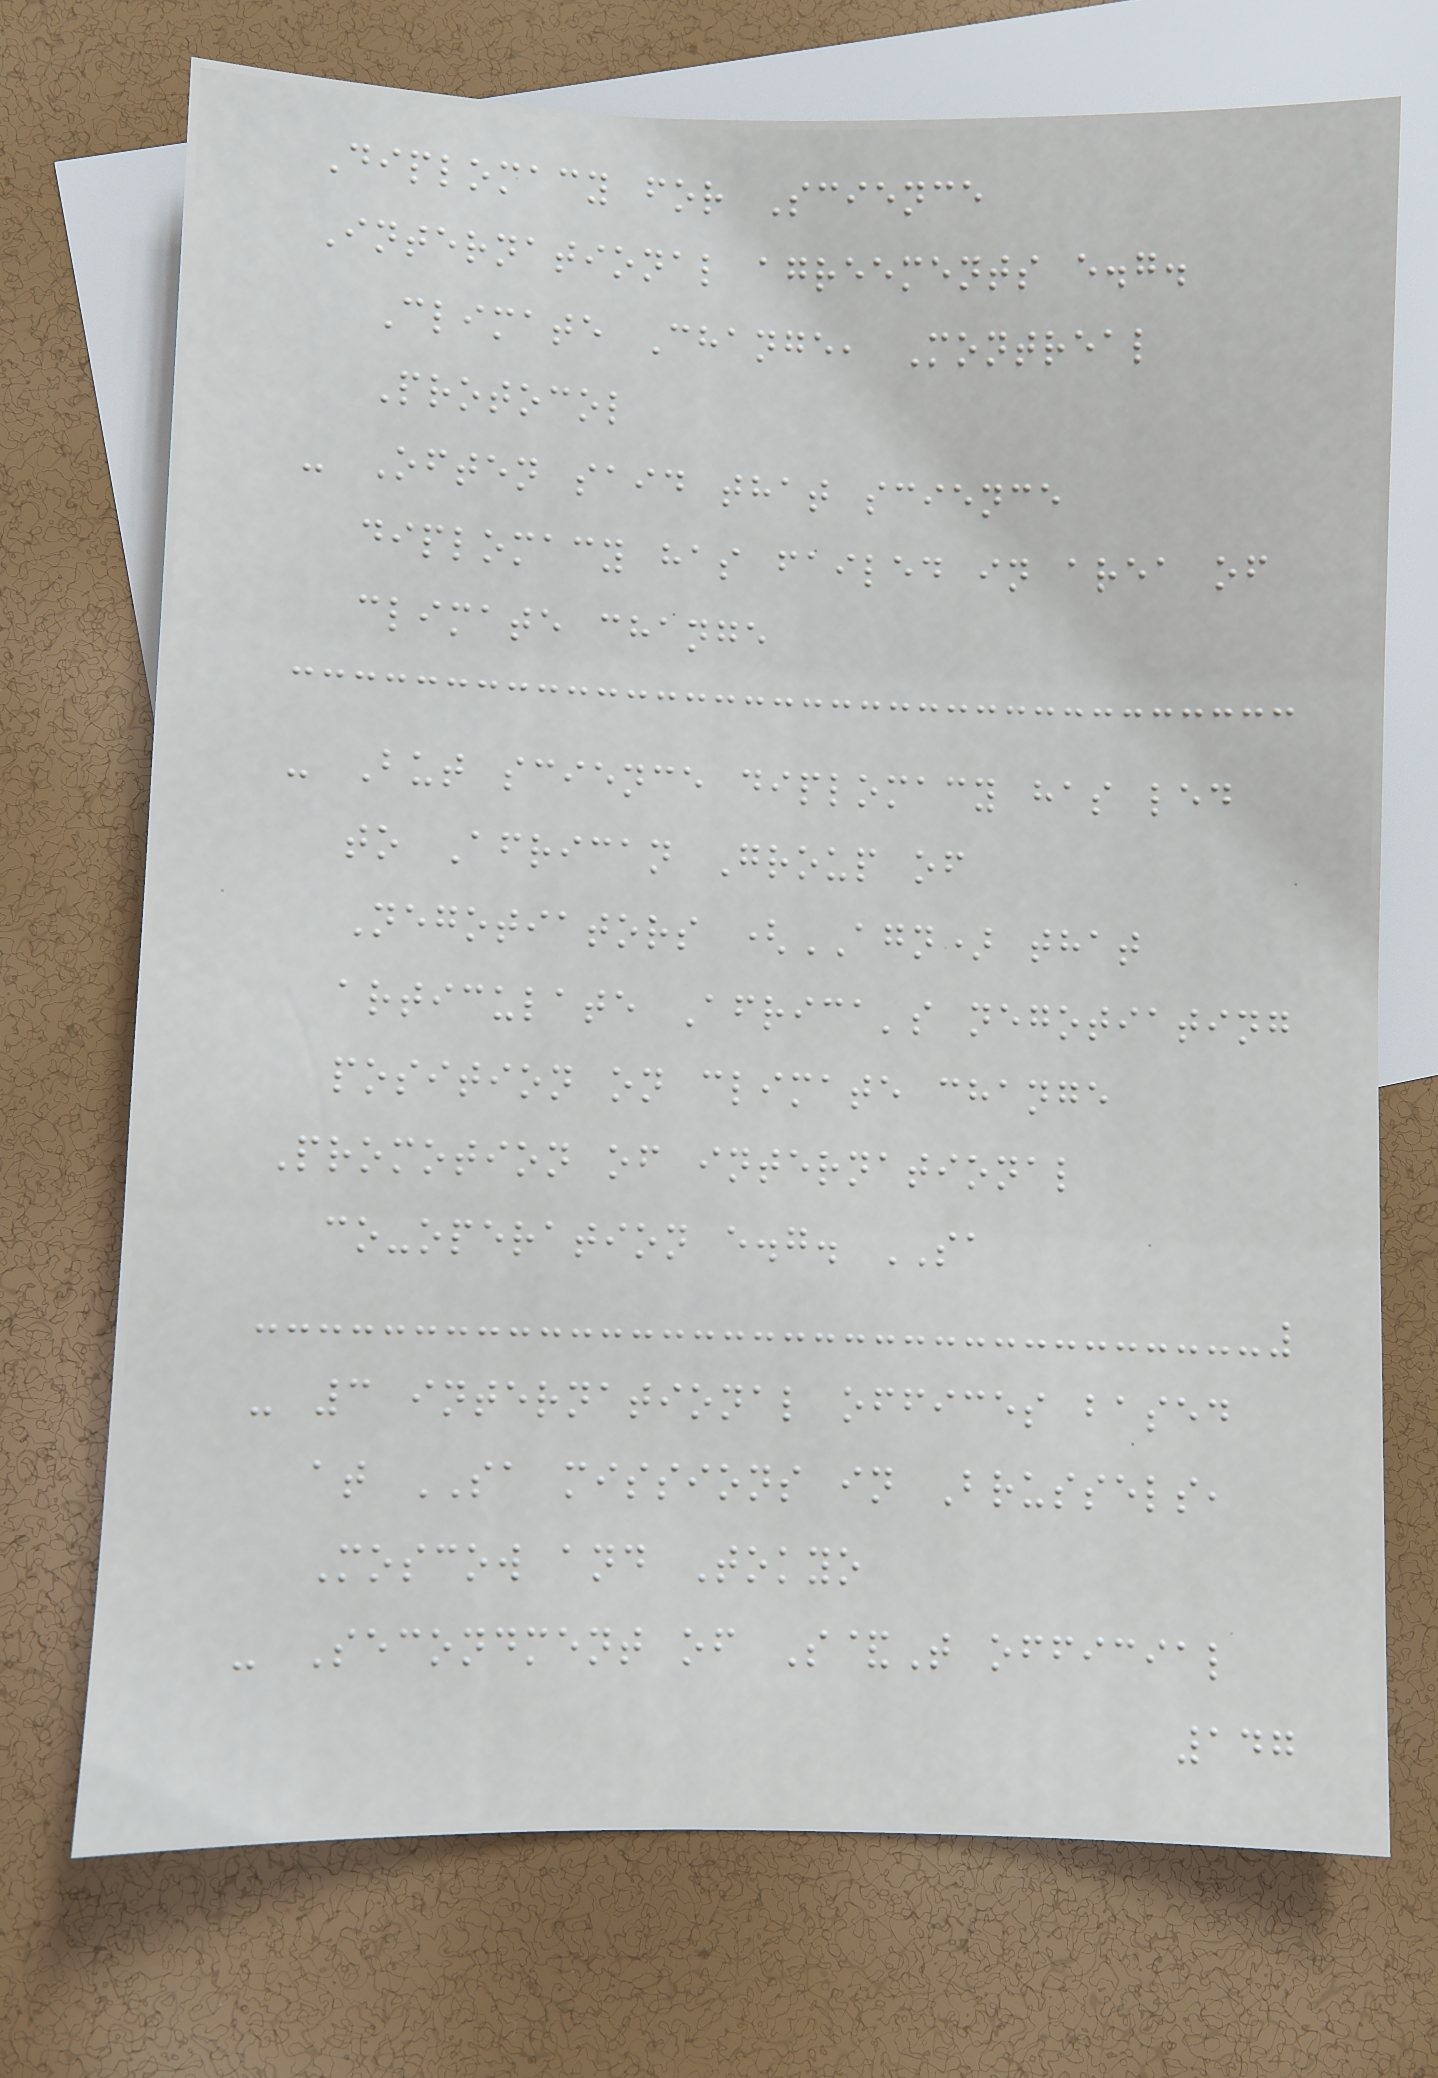Diplomacy for Science
International agreements e.g.
Climate Change, Montreal
Protocol
- Often said that science
diplomacy has failed in area of
climate change
- But science diplomacy has led
to African Group of
Negotiators (AGN) that
articulate Africa's negotiating
position on climate change
Promotion of international
co-operation e.g. SA
- 3 international offices based
at SA missions in Brussels,
Moscow and Tokyo
- Secondment of S&T official
147
